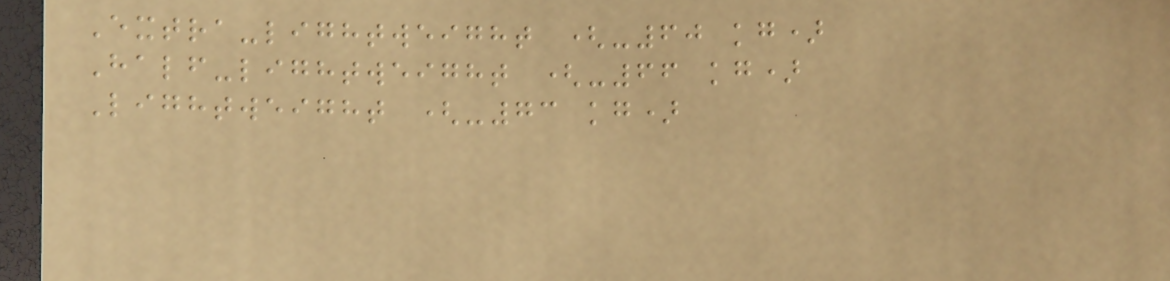Extra-lightweight (-60 kg)
Half-lightweight (-66 kg)
Lightweight (-73 kg)
